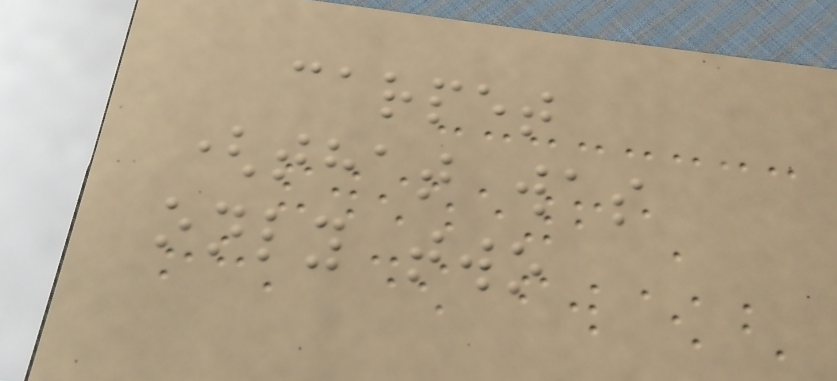carpet
(that was
only two
